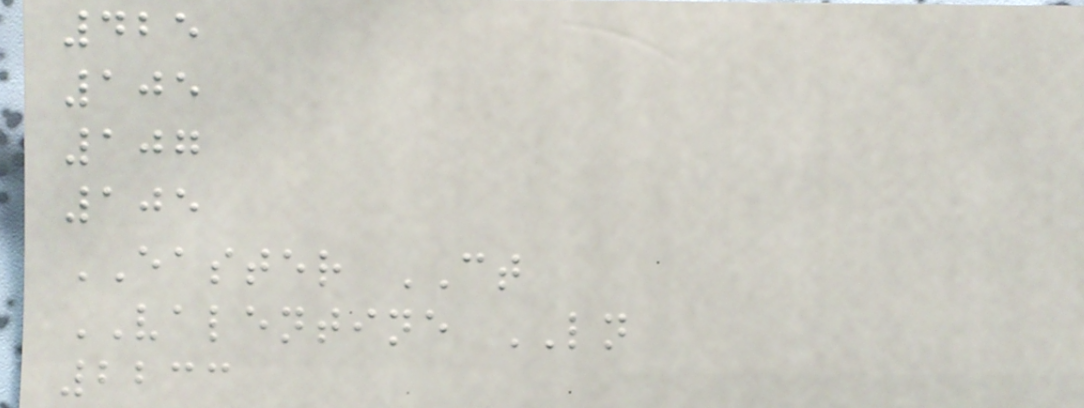425
105
107
105
EASTER CT
VALENTINE LN
2233
